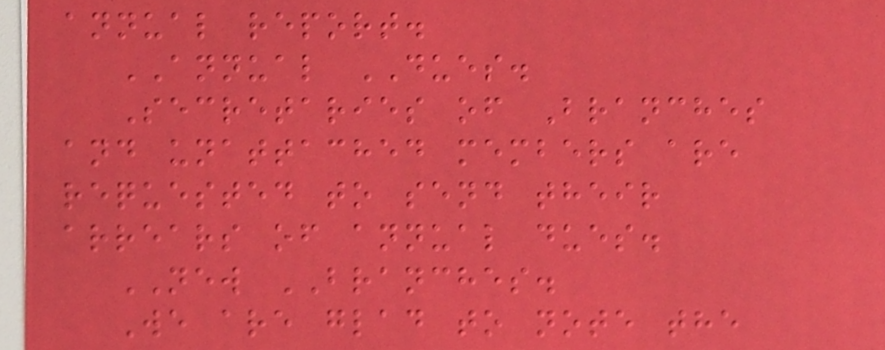annual report.
ANNUAL DUES.
Secretaries of Branches
and unattached members are
requested to send their
arrears of annual dues.
NEW BRANCHES.
We are glad to note the
